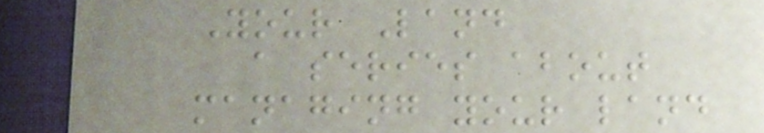Your Land
a series about
managing your land
